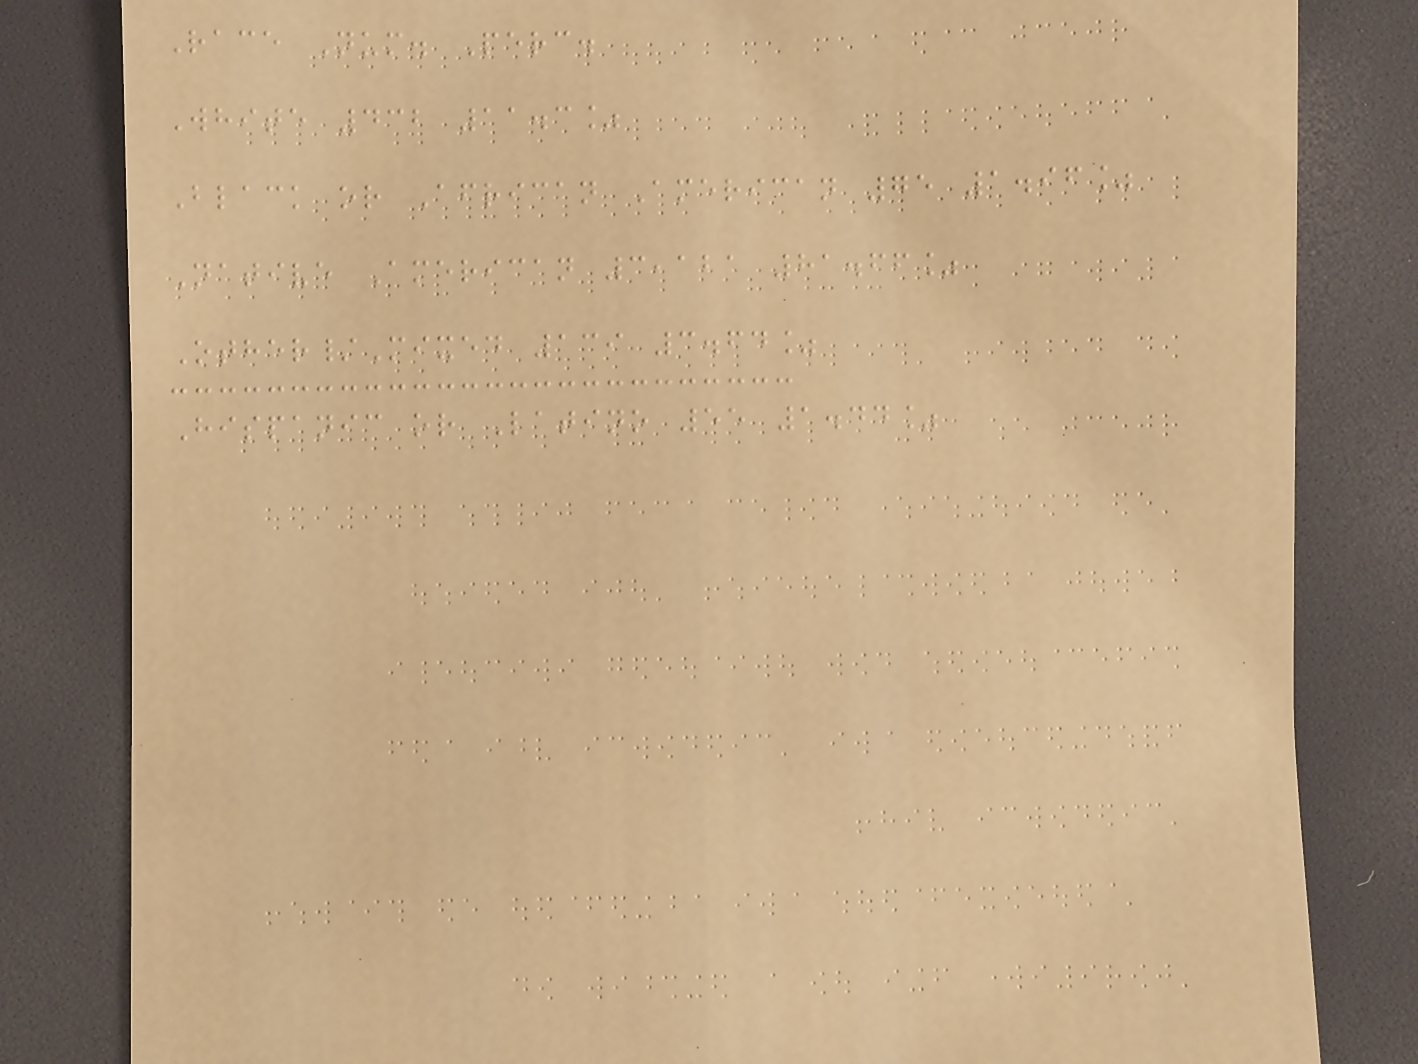Race Num. Perc.
White 432 11.3%
Black or African American 75 1.96%
Native American 3,121 81.66%
Other/Mixed 139 3.64%
Hispanic or Latino 55 1.44%
